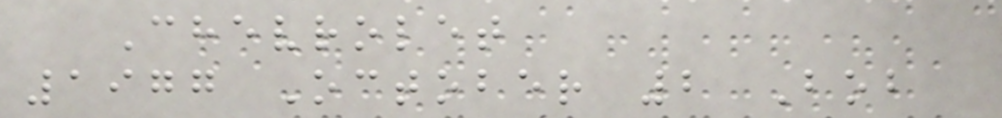Chevrolet
1977 October 2 Bob
